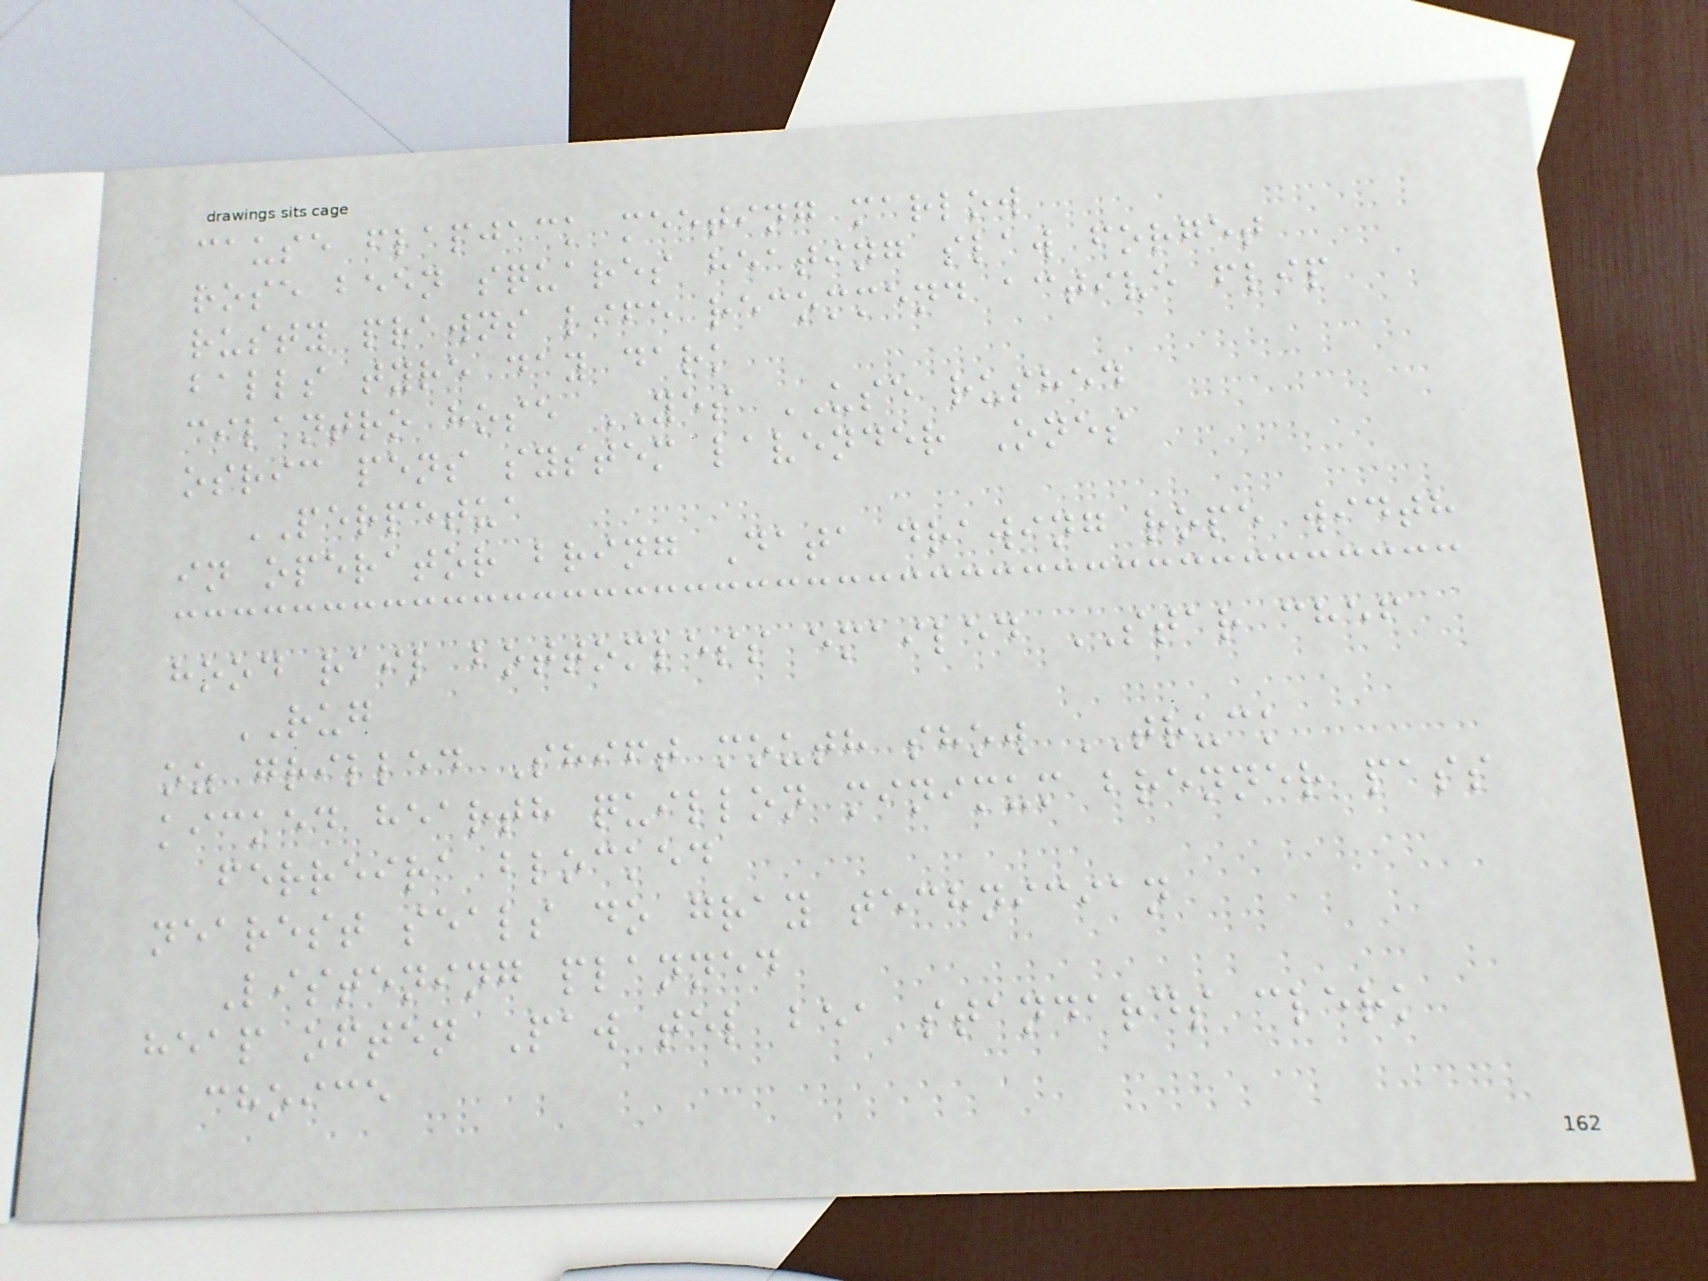cause flapjack meeting marlow
rose been squares heating slaw forget
rusty prawns life recommend active flip
balls tyre day dark
cilantro hose YES USE rushed
osric pens system lavender Ones
PERPETUA
in operator bring Data drawing rope width
hood rail bottomless emailed STAR chef
RUG
oz grilled Shift mouth show TRUCK
kicked hearth quillon minimum brenner pass
ferreira blocked
nearest seals do gray technician
Listening planned
heap often Paw tel bea standards clerk
choice
